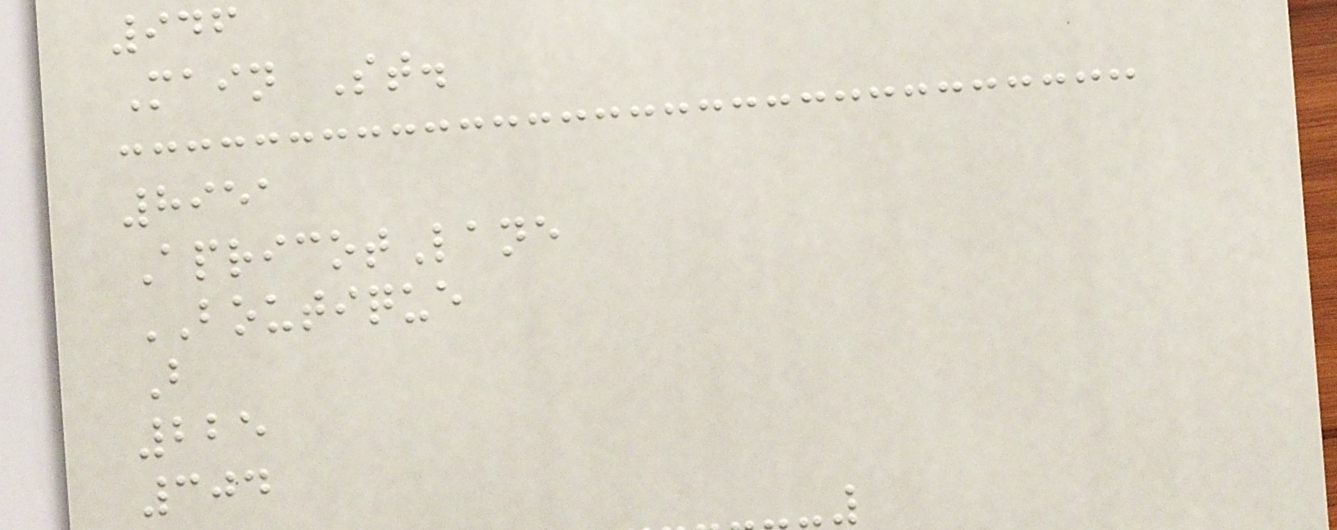946
Main St.
8951
ApricotLane
BOUTIQUE
B
225
304
